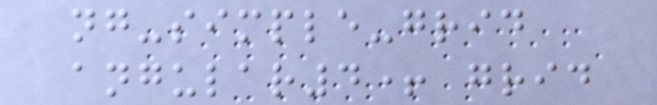ng-simple-grid
angular4+ grid
